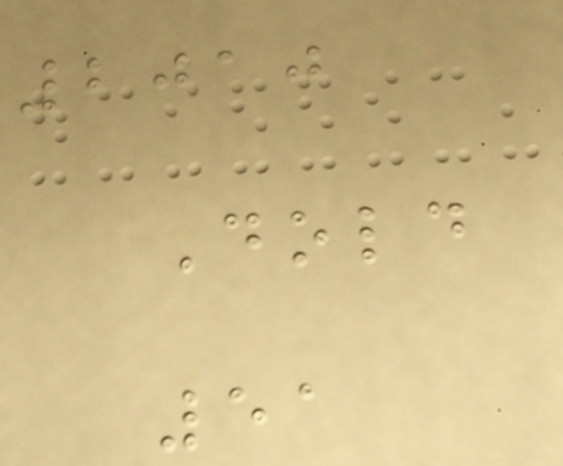2010
Dold
51
